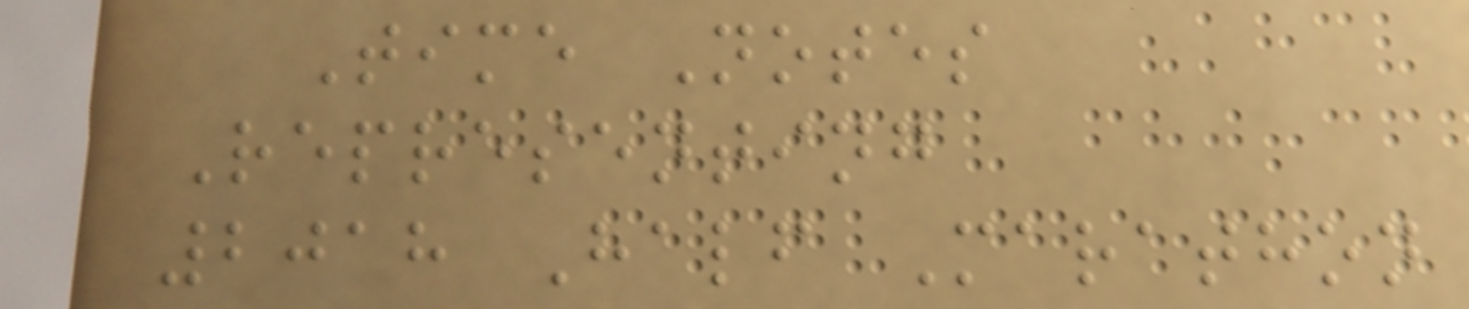Time Notes
Representing
2018 Half Marathon
